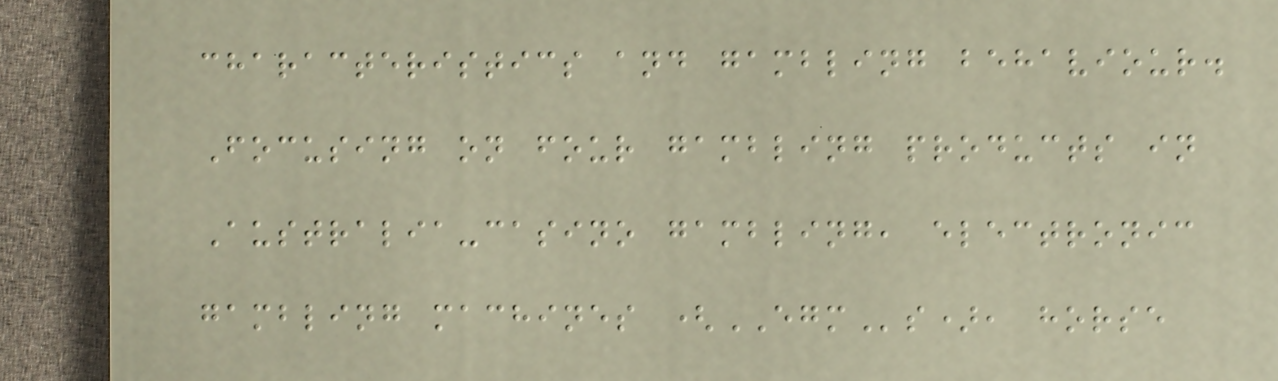characteristics and gambling behaviour.
Focusing on four gambling products in
Australia-casino gambling, electronic
gambling machines (EGMs), horse
